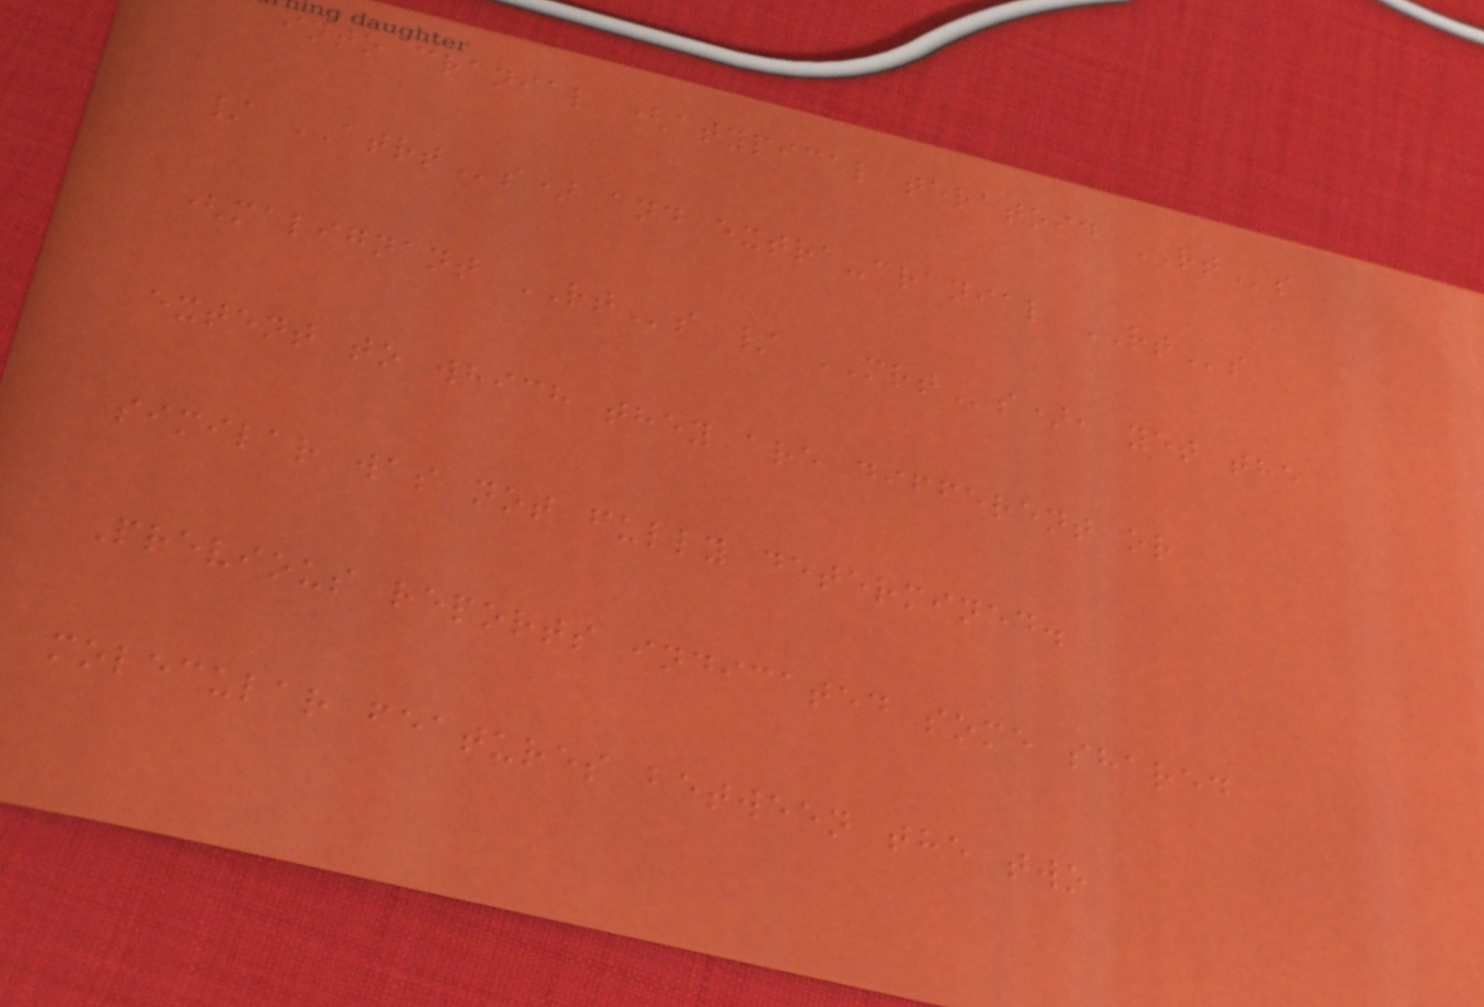into cranial (atypical teratoid RTs
/ ATRTs) and extra-cranial RTs
(malignant RTs / MRTs), yet the
extent to which they are different or
similar was not fully determined.
Previous reports indicated some shared
molecular features between the two
